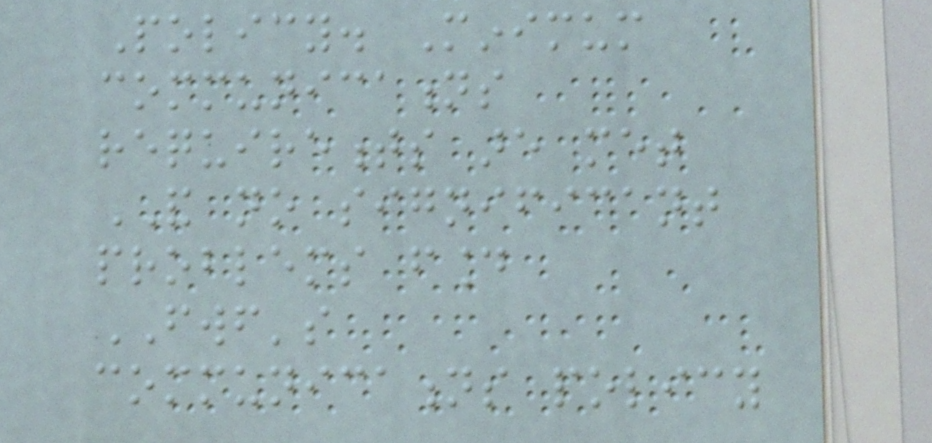Policy. Minimum
communications
requirements are met
AND no significant
problems found
FWF's
communications policy
